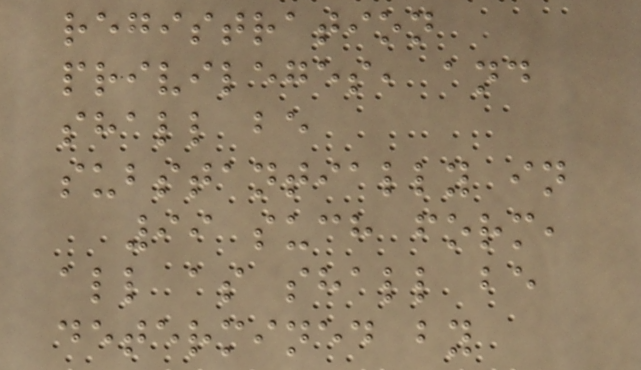registration
privileges, and
shall be
substantially in
99 such form,
all as shall be
determined by
